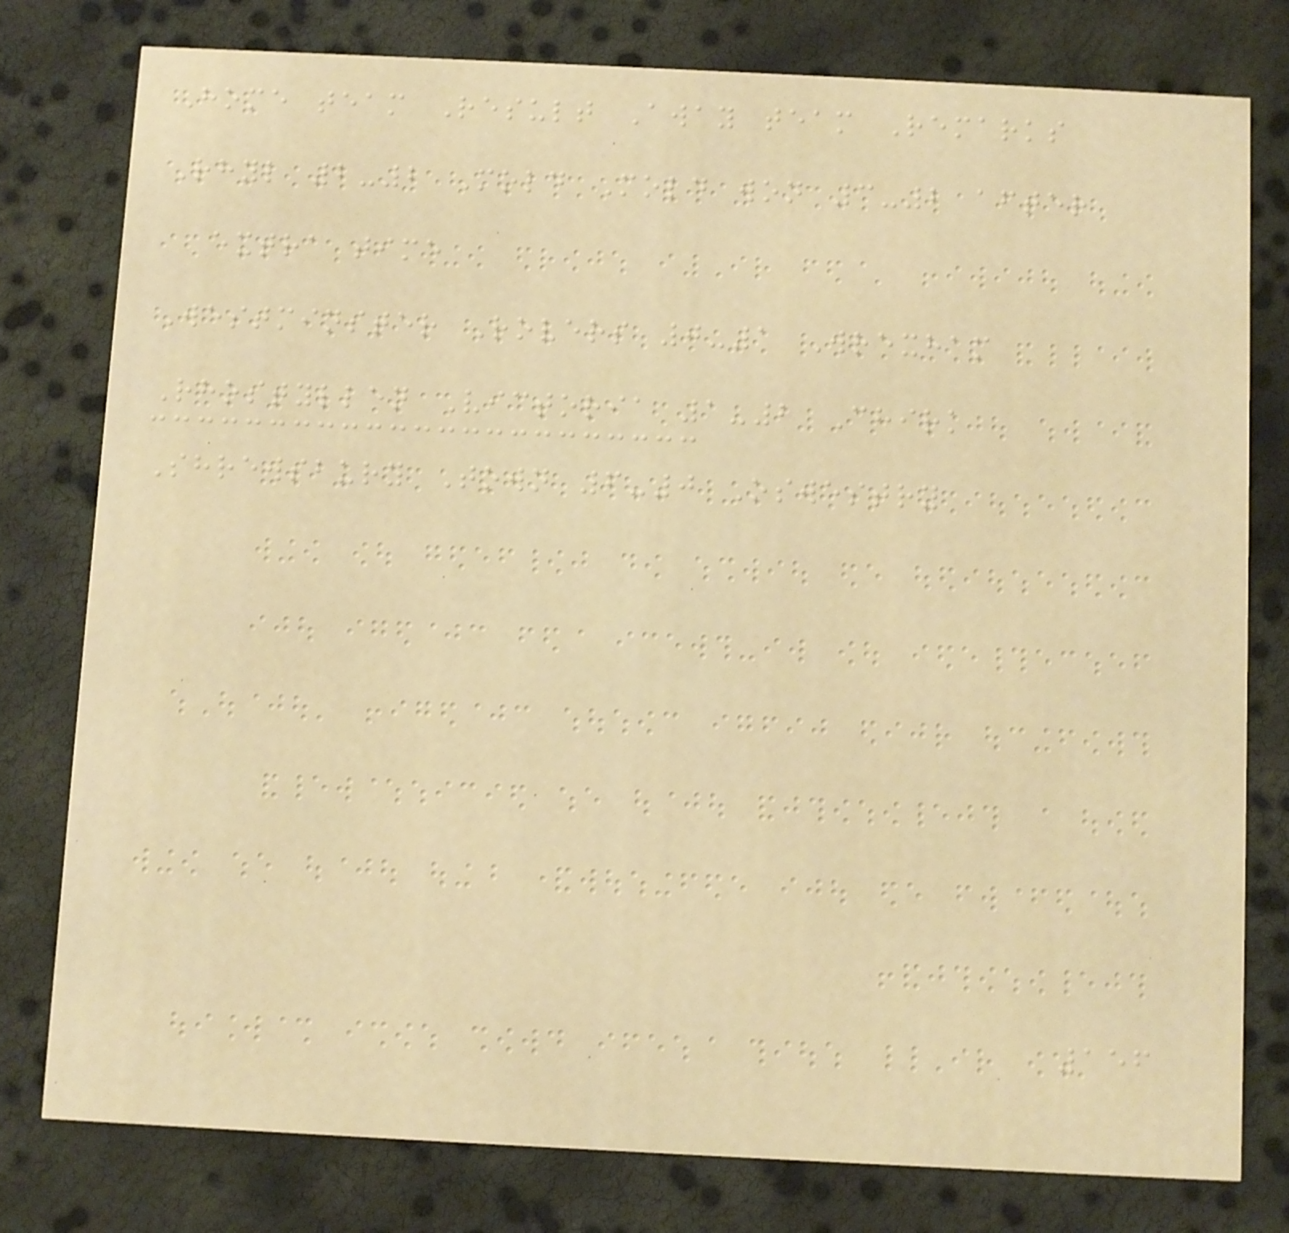Home team Result Away team Remarks
Rhyl 2-2 Mold Mold won 3-2 after
extra time
Westminster Rovers 0-1 Wrexham
Rhostyllen Victoria 1-2 Chirk
Shrewsbury Town 6-0 Oswestry
156
